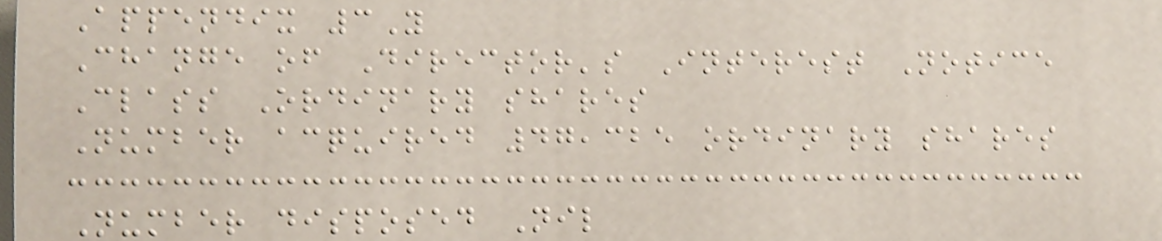Appendix 3Y
Change of Director's Interest Notice
Class Ordinary shares
Number acquired 47,325 ordinary shares
Number disposed Nil
